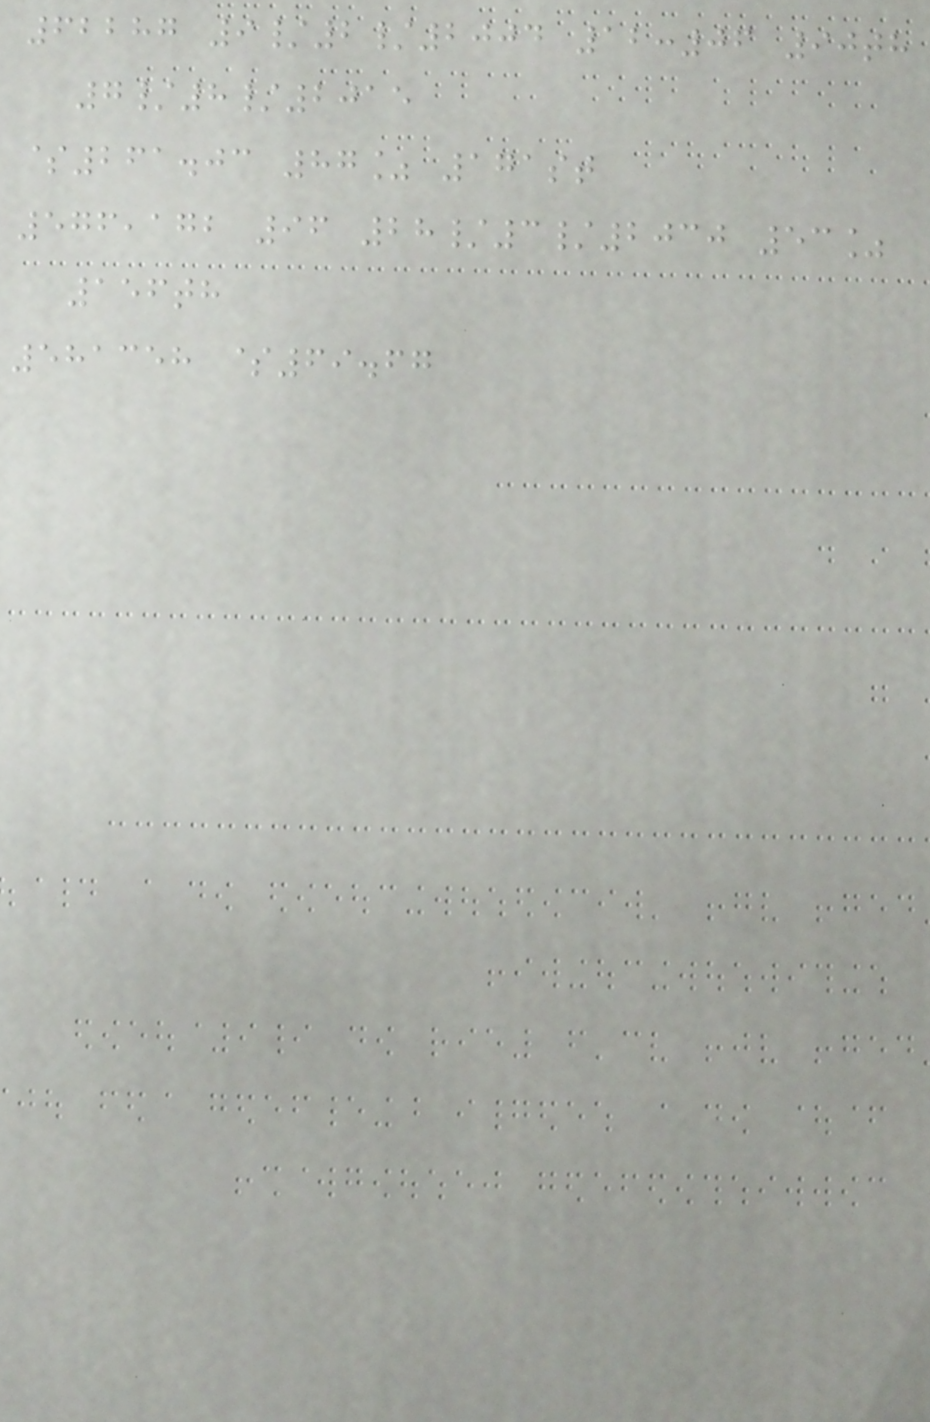62287 9/2/2004 12:06 90th
7/8/2015
$261.03 87% 171st
576,172 96 28/3/2030 53%
156th
581358 $69.67
